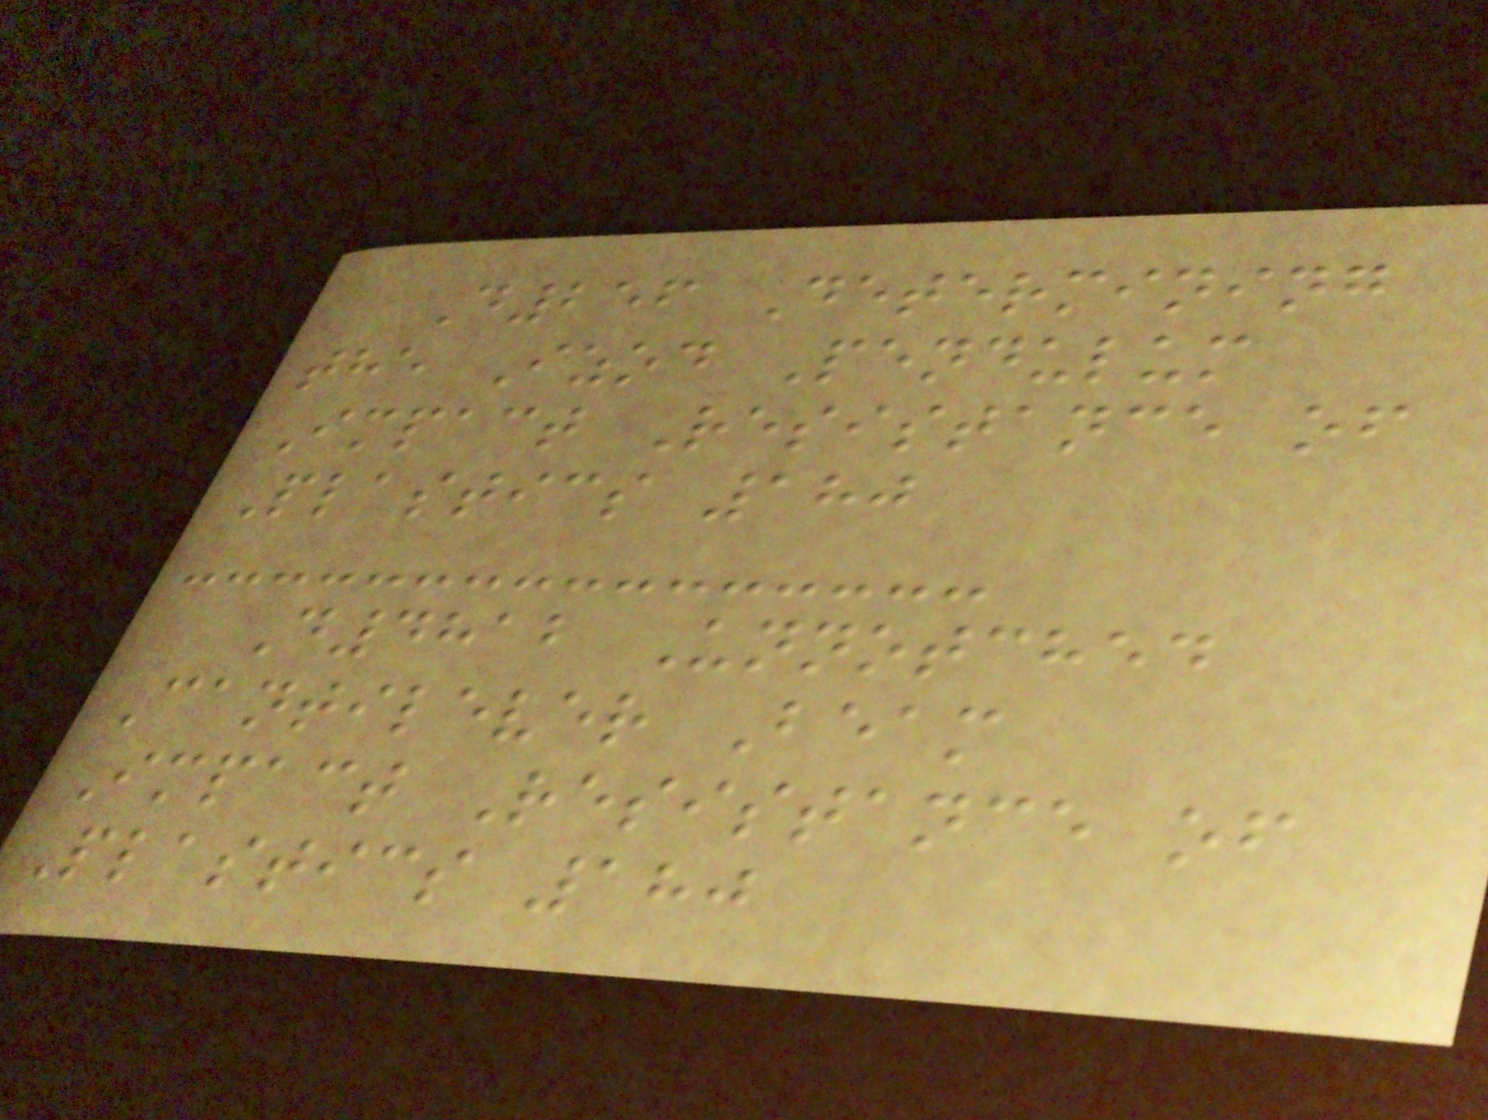D256 Determining
the Izod Pendulum
Impact Resistance of
Plastics 180
D4812 Unnotched
Cantilever Beam
Impact Resistance of
Plastics 180
